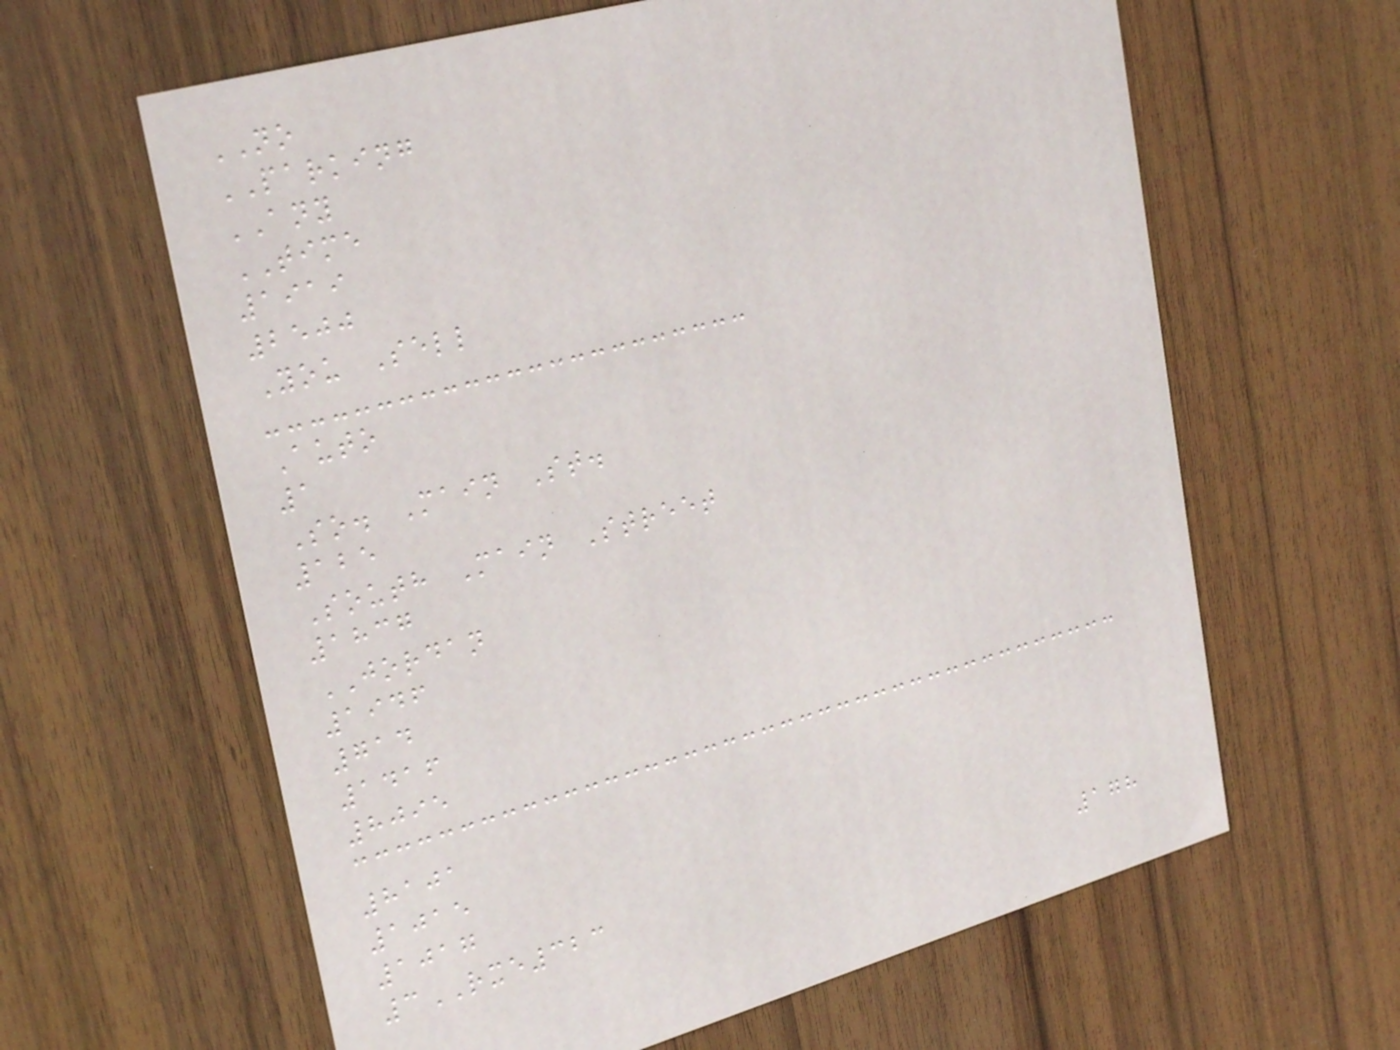NO
PARKING
ANY
TIME
1919
2500
You Sell
Auto
1
So. Main St.
125
South Main Street
1837
JORDAN
1946
714
1416
8095
8101
1015
1017
3RXE323
178
